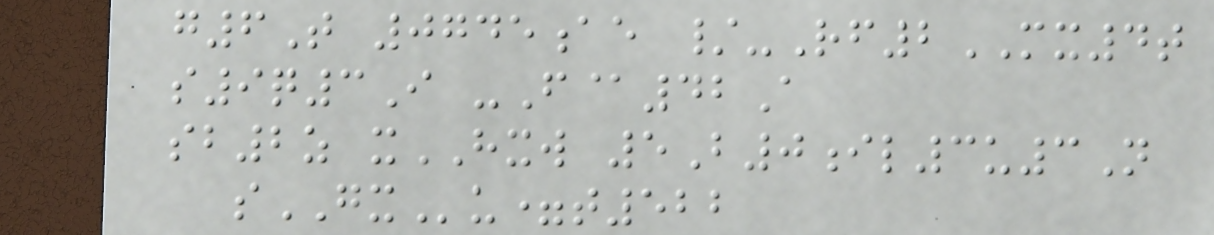g6T 0745ae /-Rf2MX4t
s9q3I -F@42A
sb2z xHXW 5B0il3u3N
sGXu=t522
